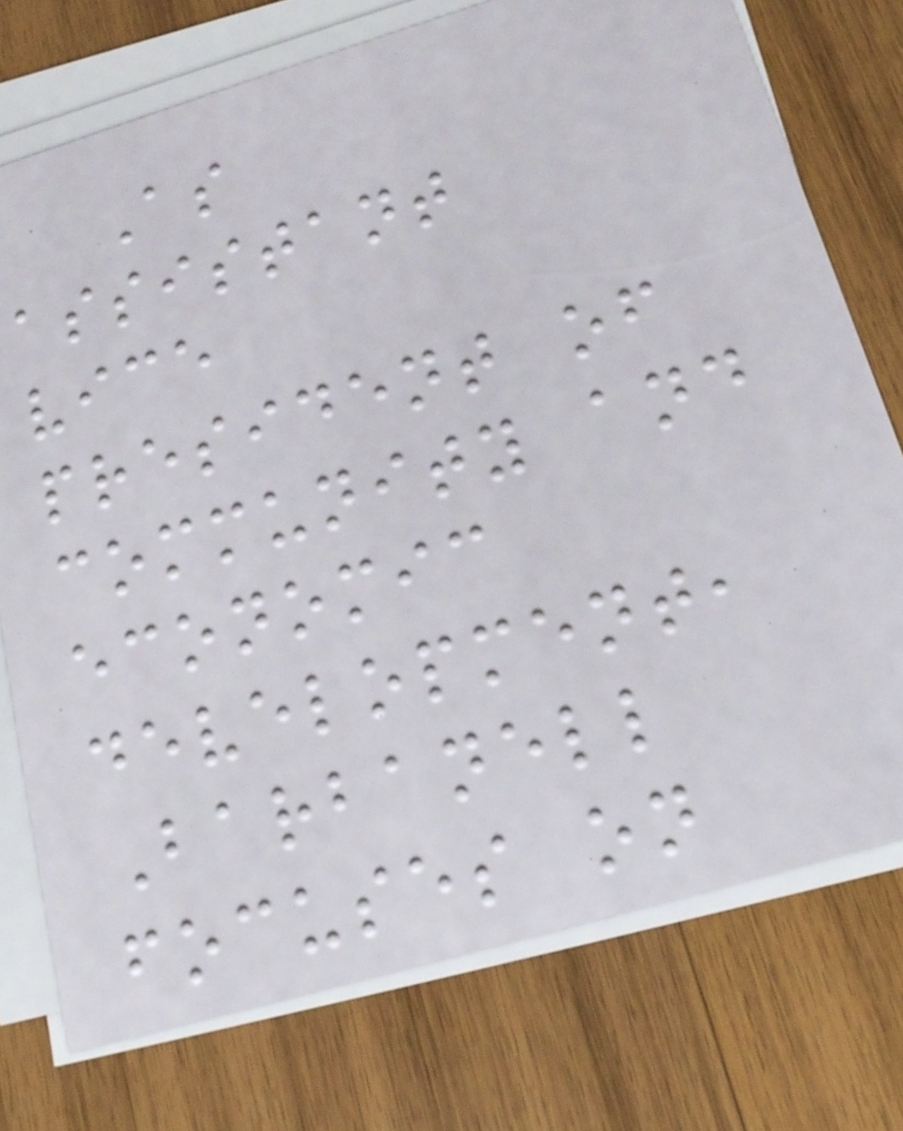As
assistant
vice
president of
community and
economic
development,
Barbanell
focuses on
